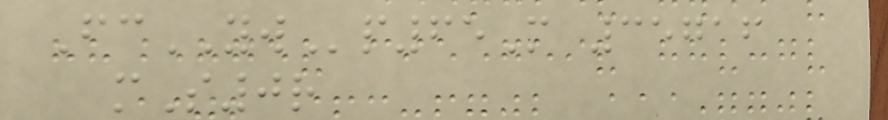FcYWp65M 35716
mS0r
